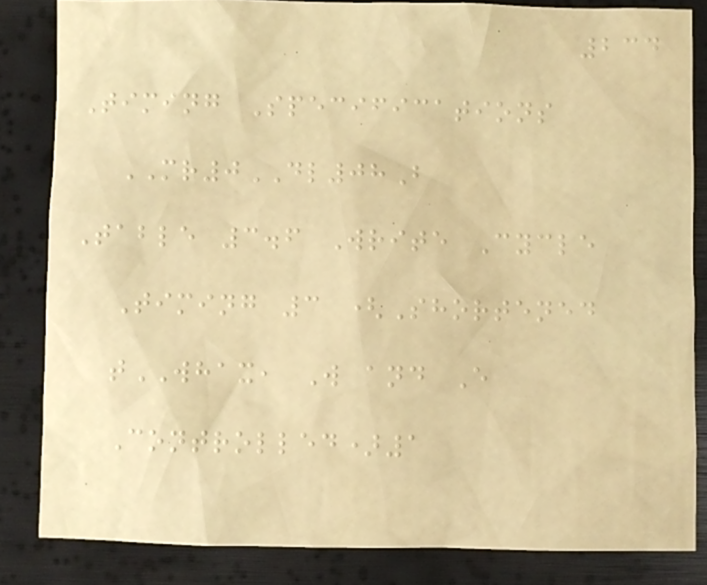234
Timing Specifications
MR0DL08B
Table 3.6 Write Cycle
Timing 3 (Shortened
tWHAX, W and E
Controlled)1
